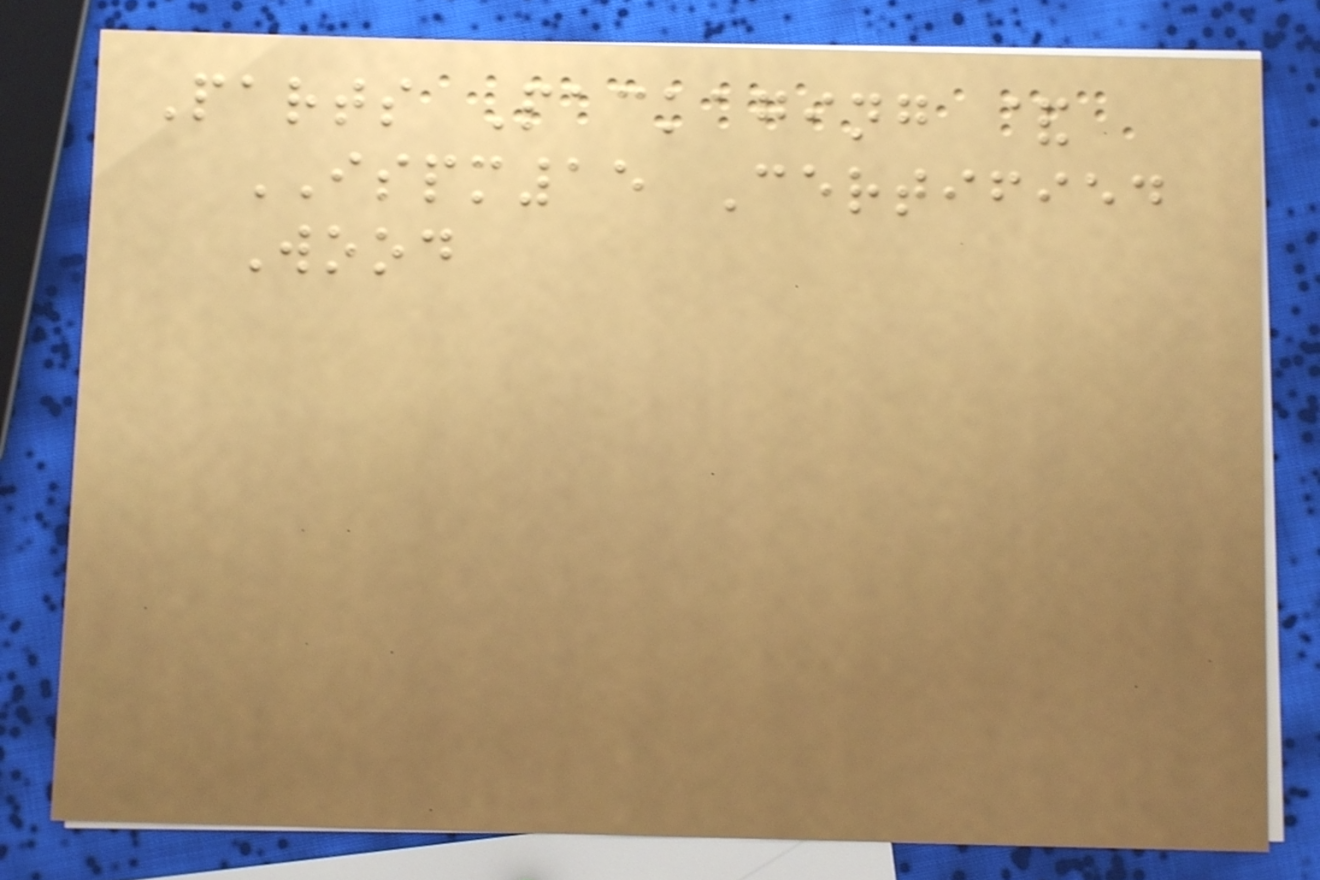Parts Packaging &
ISPM15 Certified
Wood
